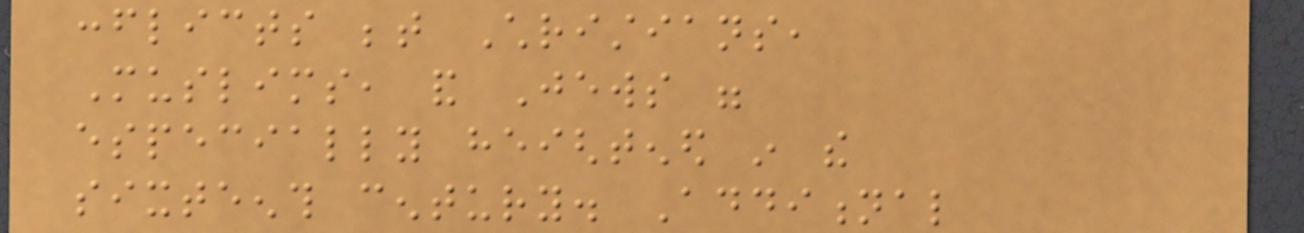conflicts between Christians,
Muslims, and Jews were
especially heightened in the
sixteenth century. Additional
